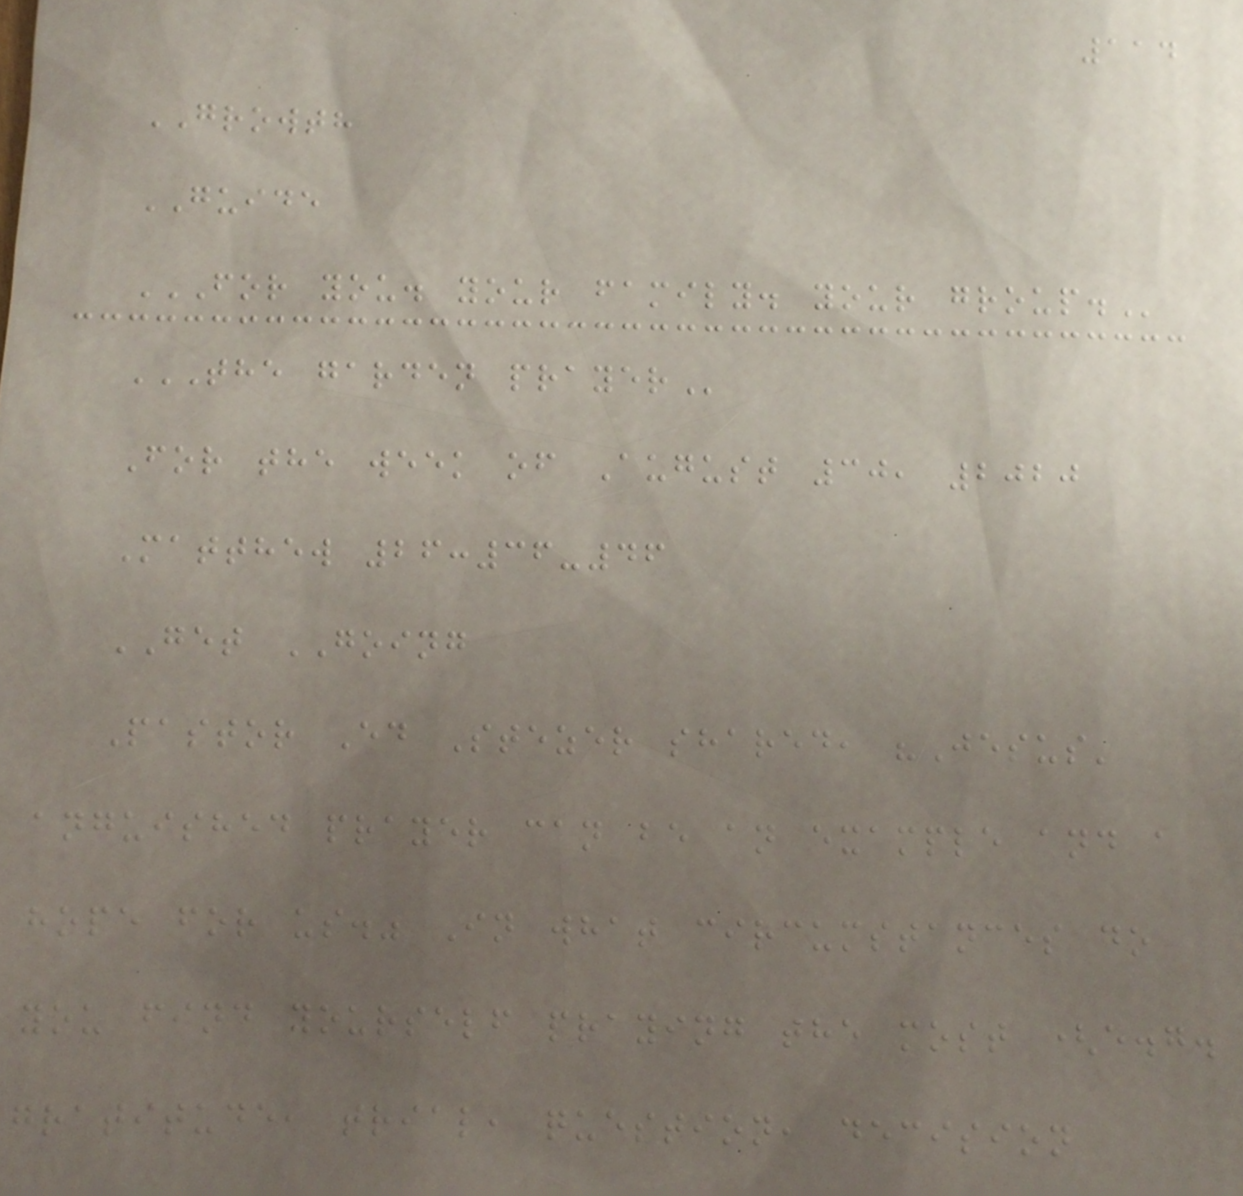114
GROWTH
GUIDE
FOR YOU. YOUR FAMILY. YOUR GROUP.
THE GARDEN PRAYER
For the week of August 30, 2020
Matthew 26:36-46
GET GOING
Pastor Ed Stezer shared, "Jesus'
anguished prayer can be an example and a
hope for us." In what circumstances do
you find yourself praying the most (e.g.
gratitude, trial, question, decision
